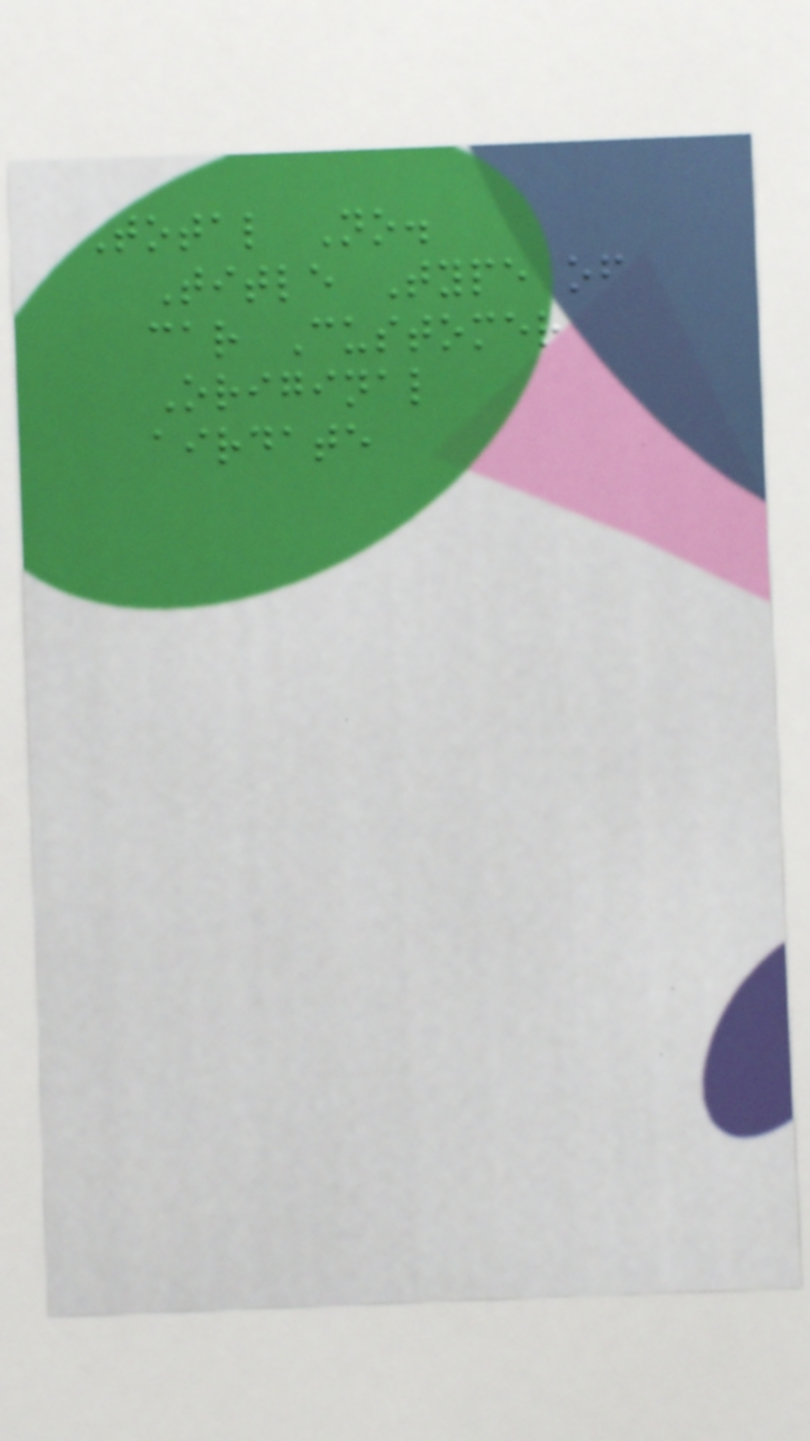Total No.
Title Type of
car Customer
Original
airdate
